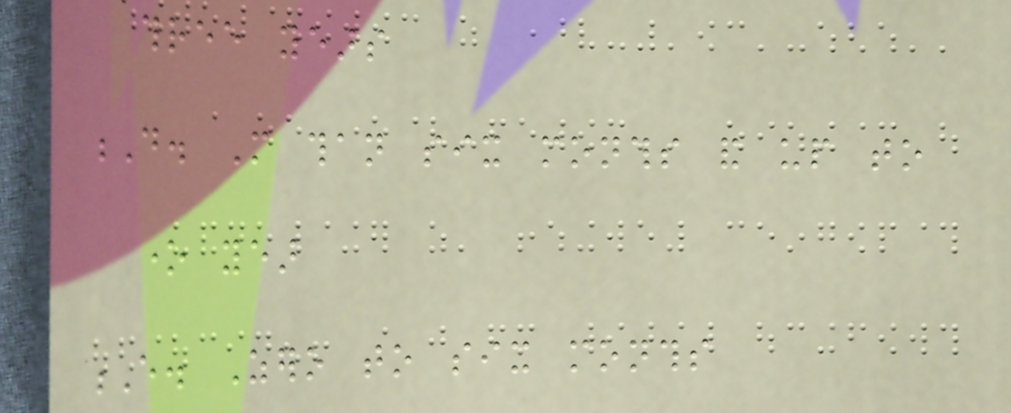three years
D. More than six months and up to
one year
E. Zero to six months
